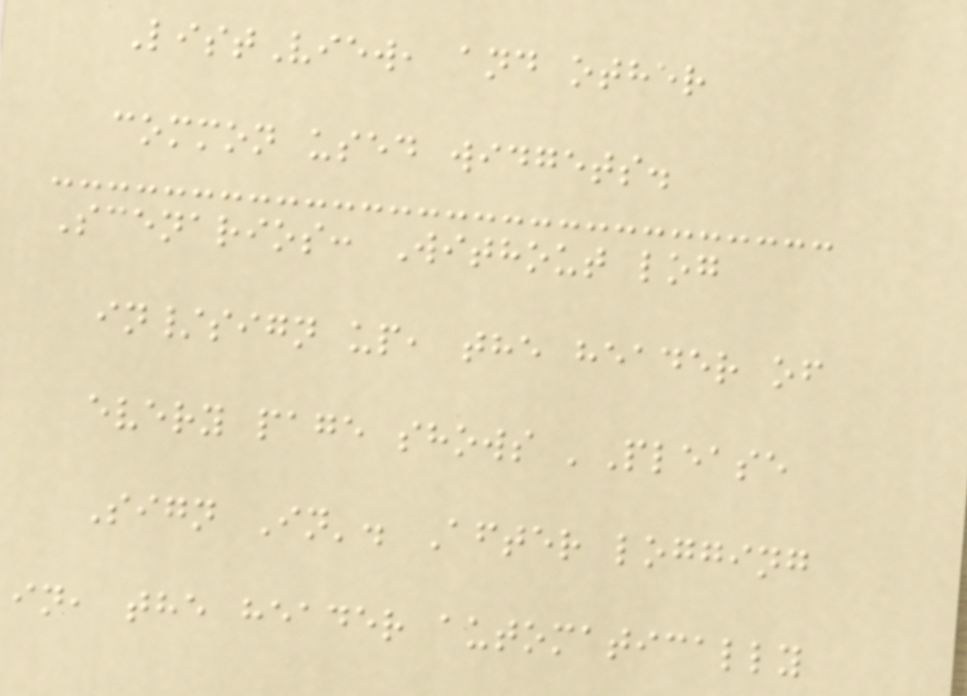ListView, and other
common used widgets.
Scenarios: Without log
in/sign up, the header of
every page shows 'Please
Sign In'. After logging
in, the header automatically
